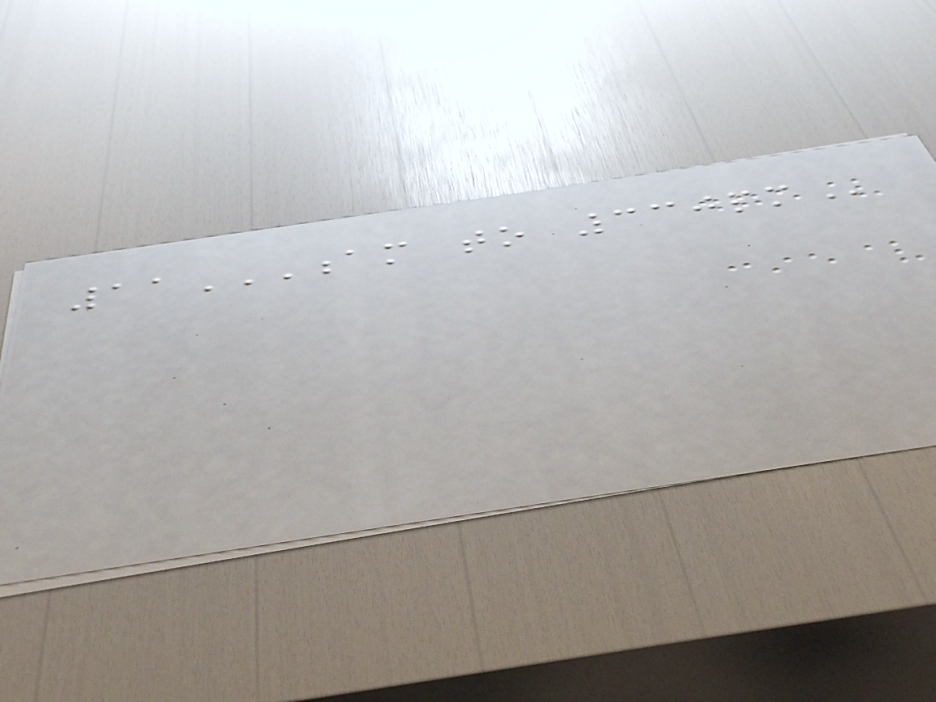11AM TO 330PM
